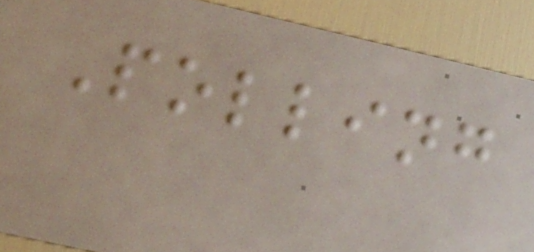Polling
